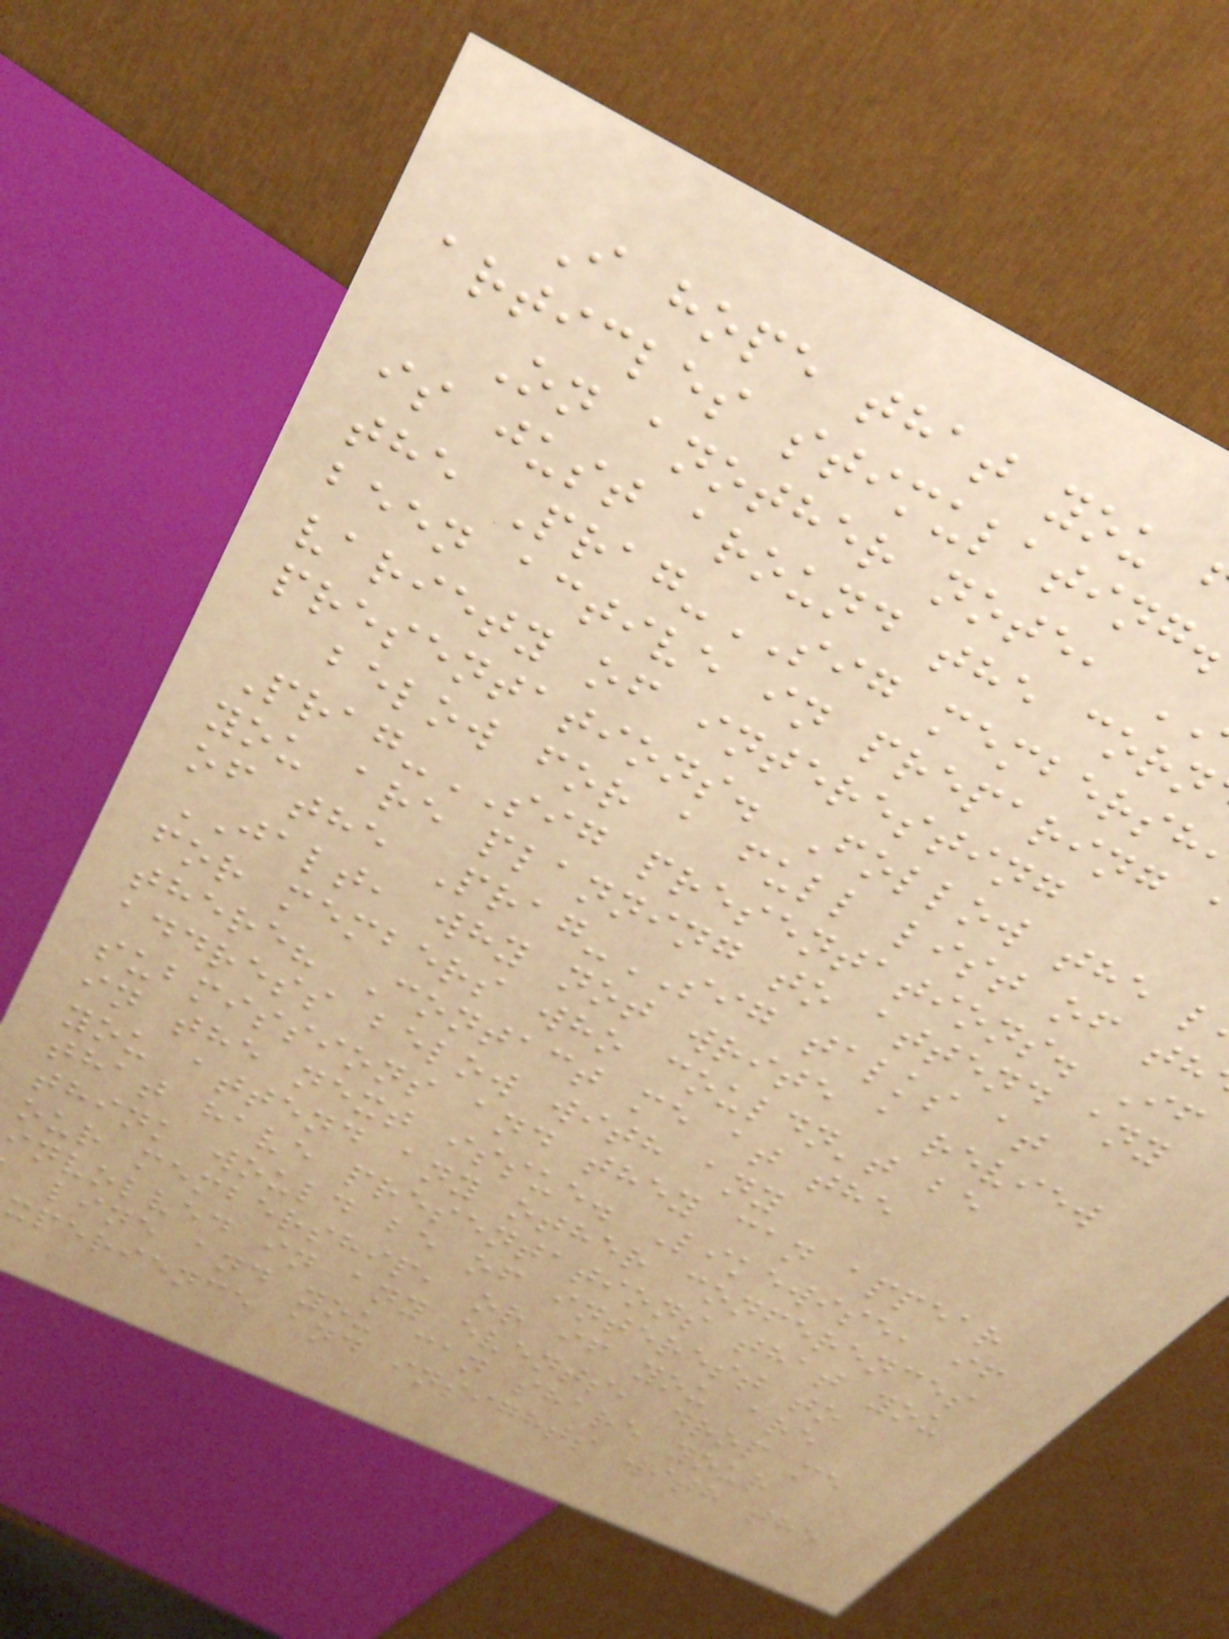I hope that you
articles stimulating
On another note,
is just around the corn
the Prag-SIG membersh
been active in preparing
variety of interesting
presentations. Follow the l
below for a full list of th
Prag-SIG presentations. If
you are planning to attend any
of the Prag-SIG talks at
JALT, why not write a review
for members who couldn't be
there? Contact me at the
address below with any
submissions and they can appear
in the next issue. Likewise, if
you attend any other conferences
that have presentations that you
think would be of interest to
our membership, or if you are
involved in any events, drop me
line and you can share your
xperience and insights with the
